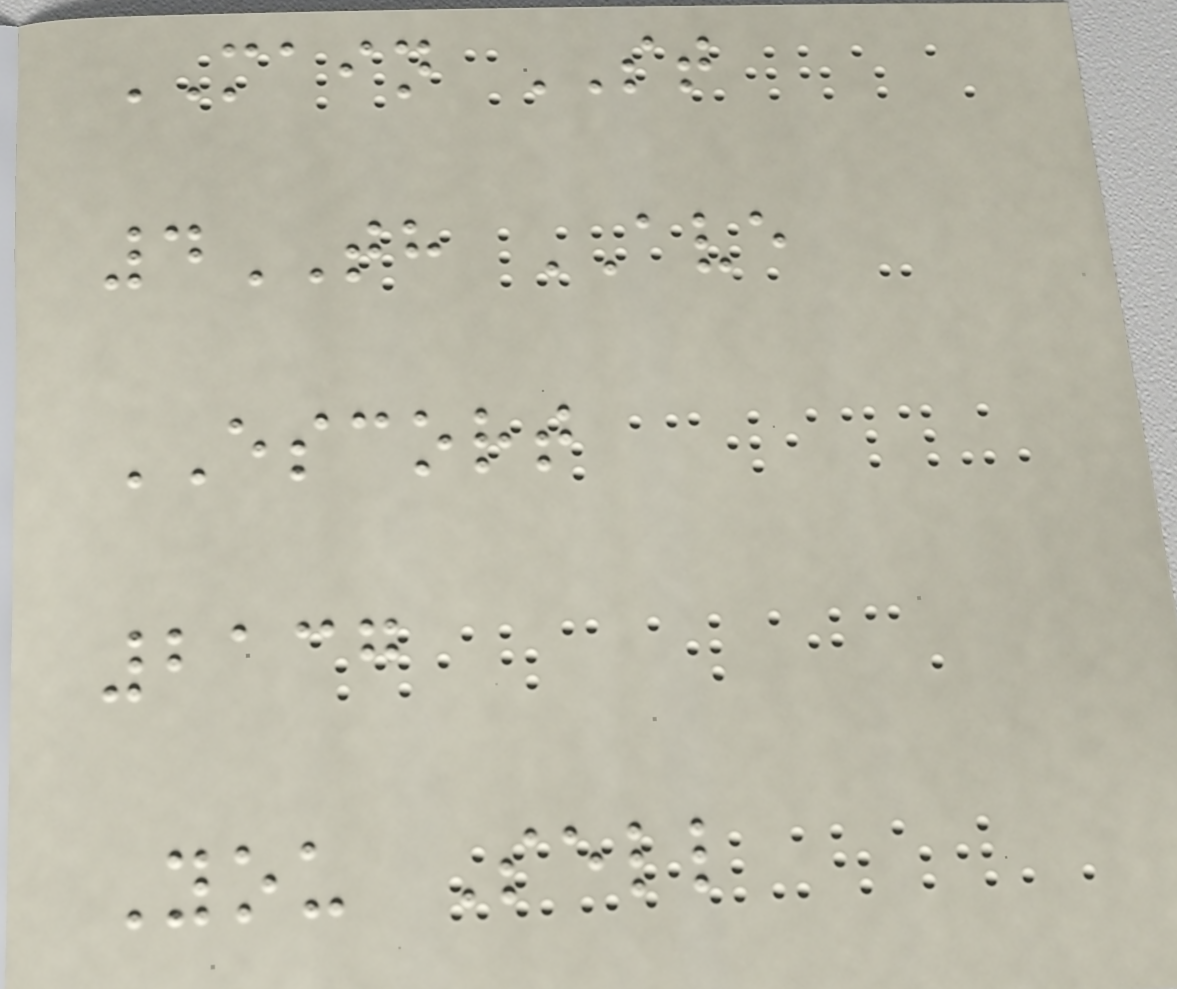MAIN ST
4TH AVE
ESCORT
2137
You Sell
